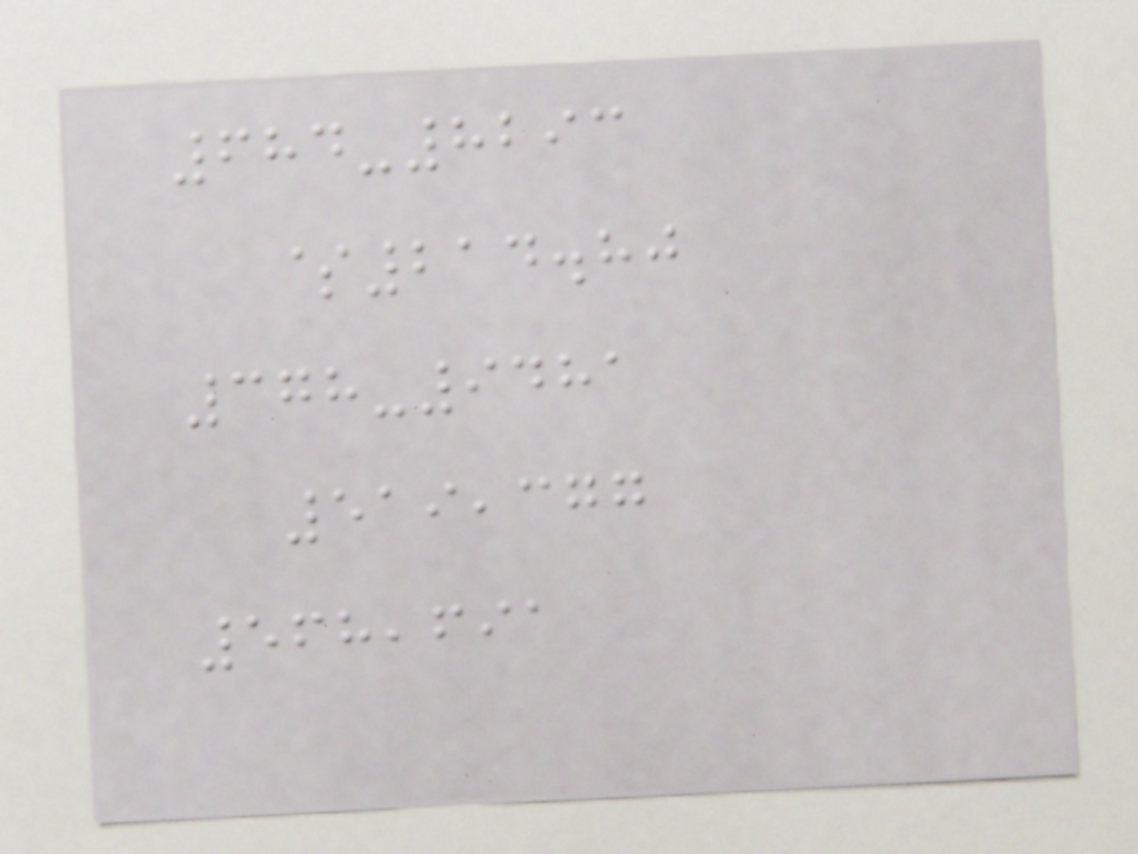684-8293
$214.80
378-9481
519,377
568,691
